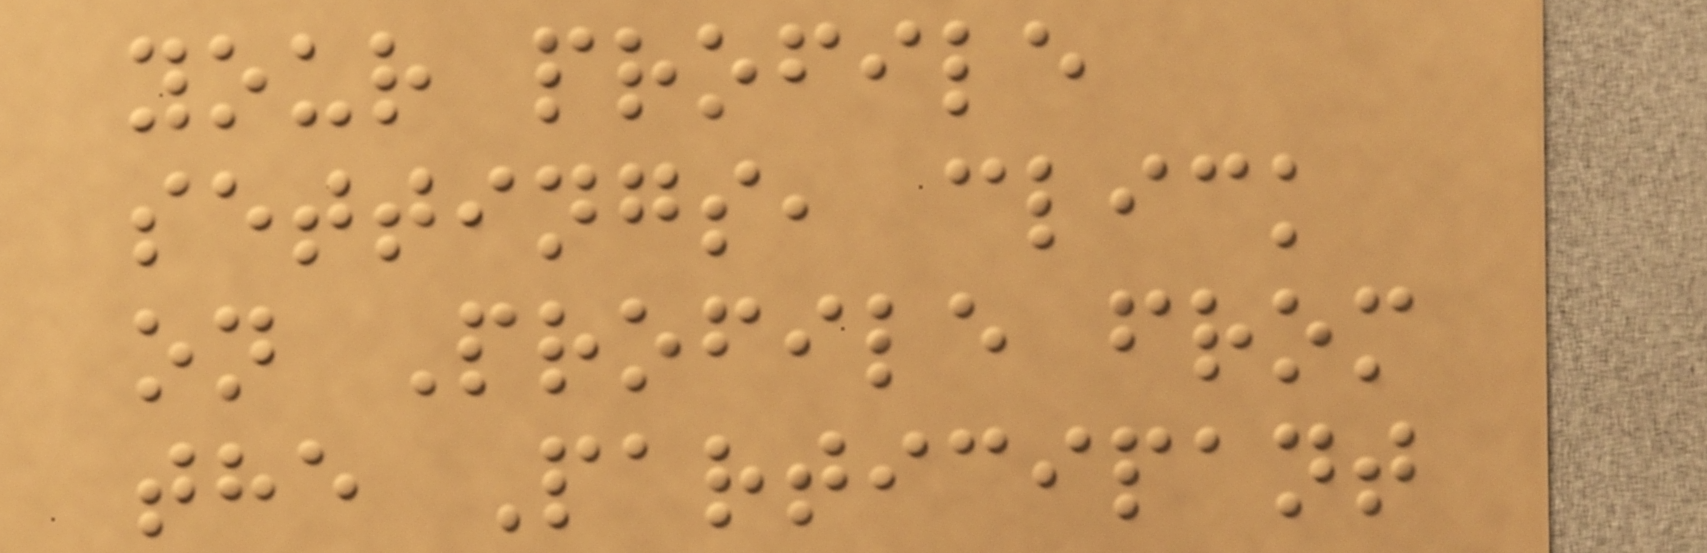your profile
settings, click
on Profile from
the Participant
